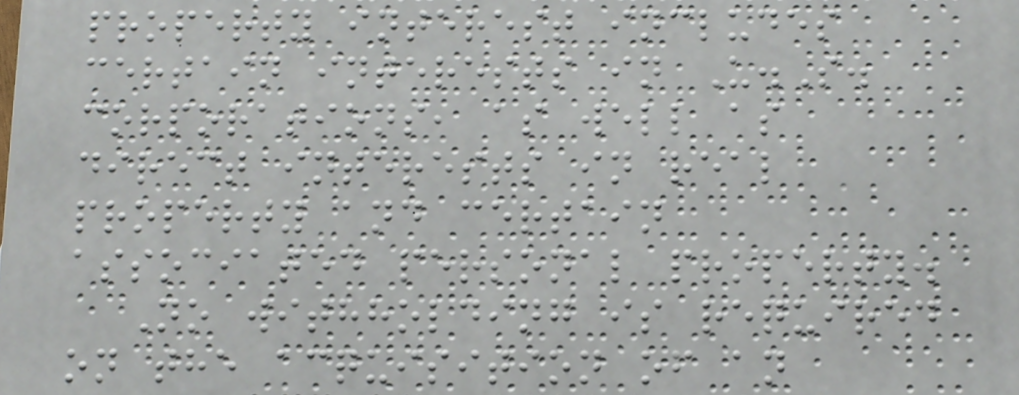property interest includes
certain interests in U.S.
corporations, as well as
direct interests in real
property and certain
associated personal property.
No withholding is required
on the acquisition of an
